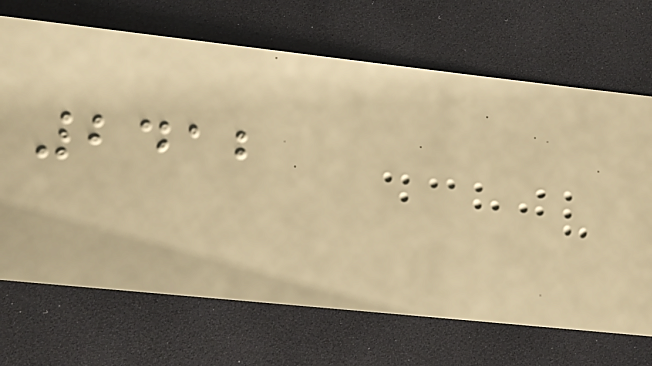2412
